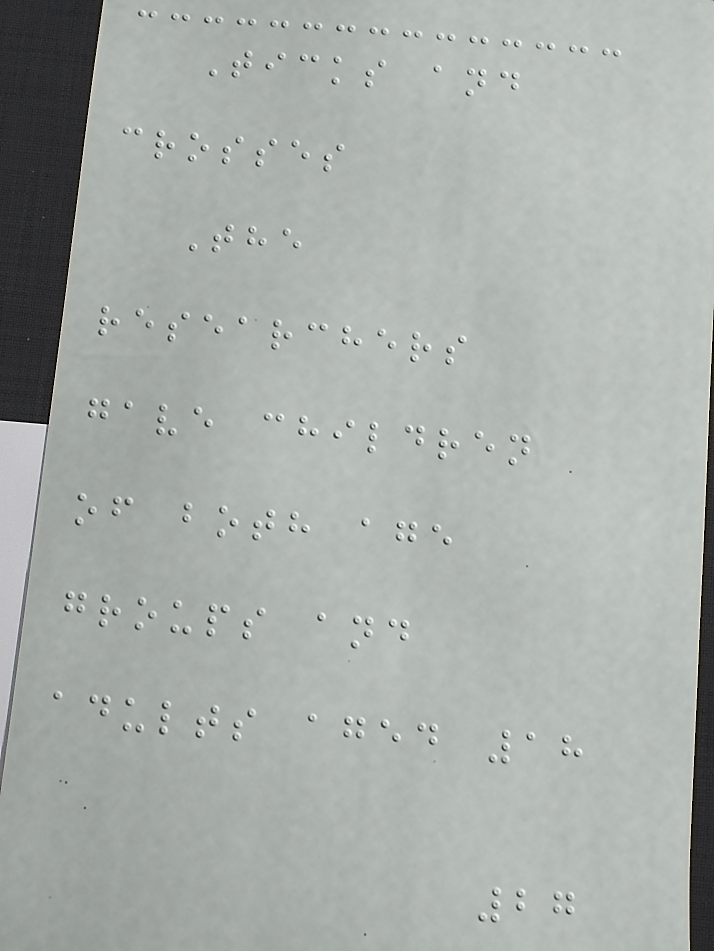Ticks and
crosses
The
researchers
gave children
of both age
groups and
adults aged 18
27
